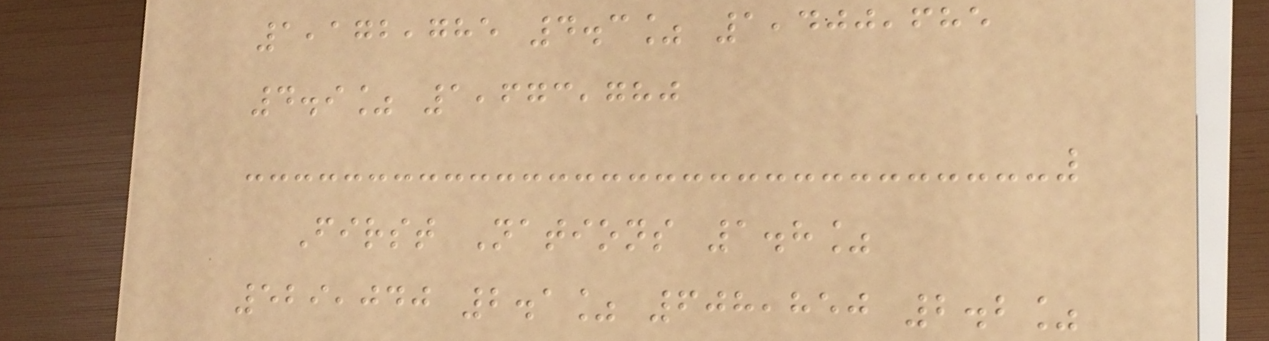1,172,785 4.3% 1,400,685
4.9% 1,673,780
First Nations 1.8%
529,040 2.1% 608,850 2.2%
